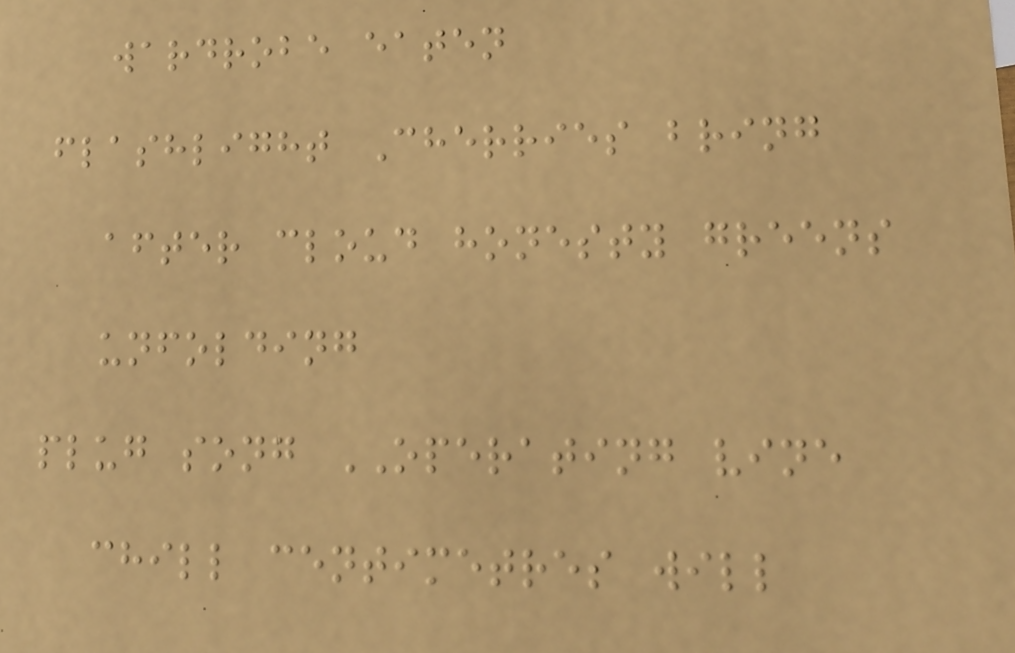wardrobe eaten
flashlight Cherries bring
after cloud honesty greens
unfolding
plug song OPERATING vine
chill centimetres will
